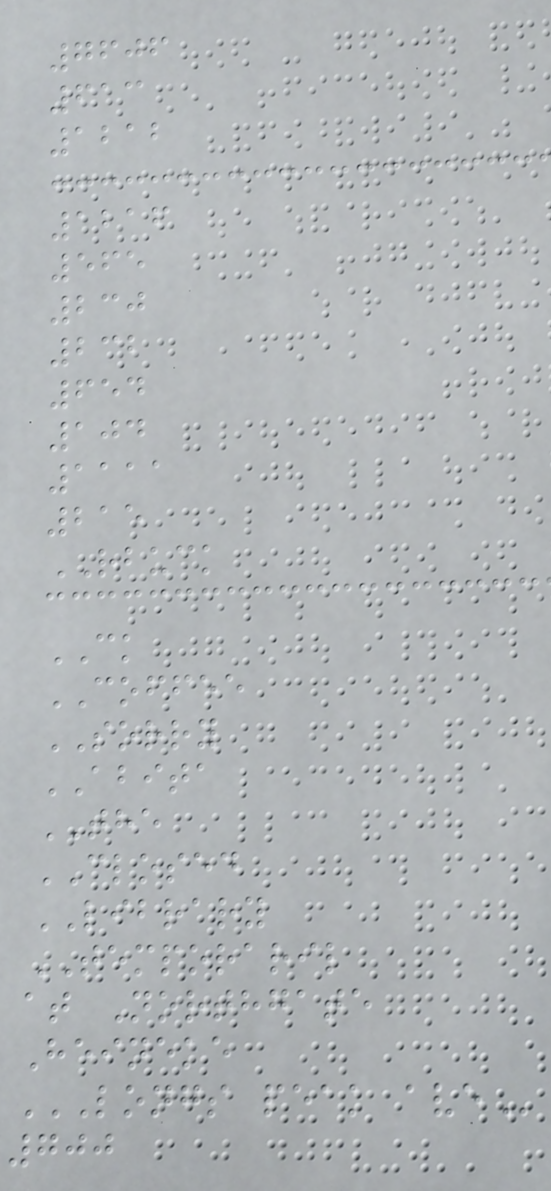7606
613
1212
1216
565
230
232
654
104
1111
215
RBUCK
CK
COFFEE
SORRY
ABITA
THE
CLOSED
LIBRARY
TEMPORARIL
at Northgate
Heineke
LONGS PEAK AVE
700
